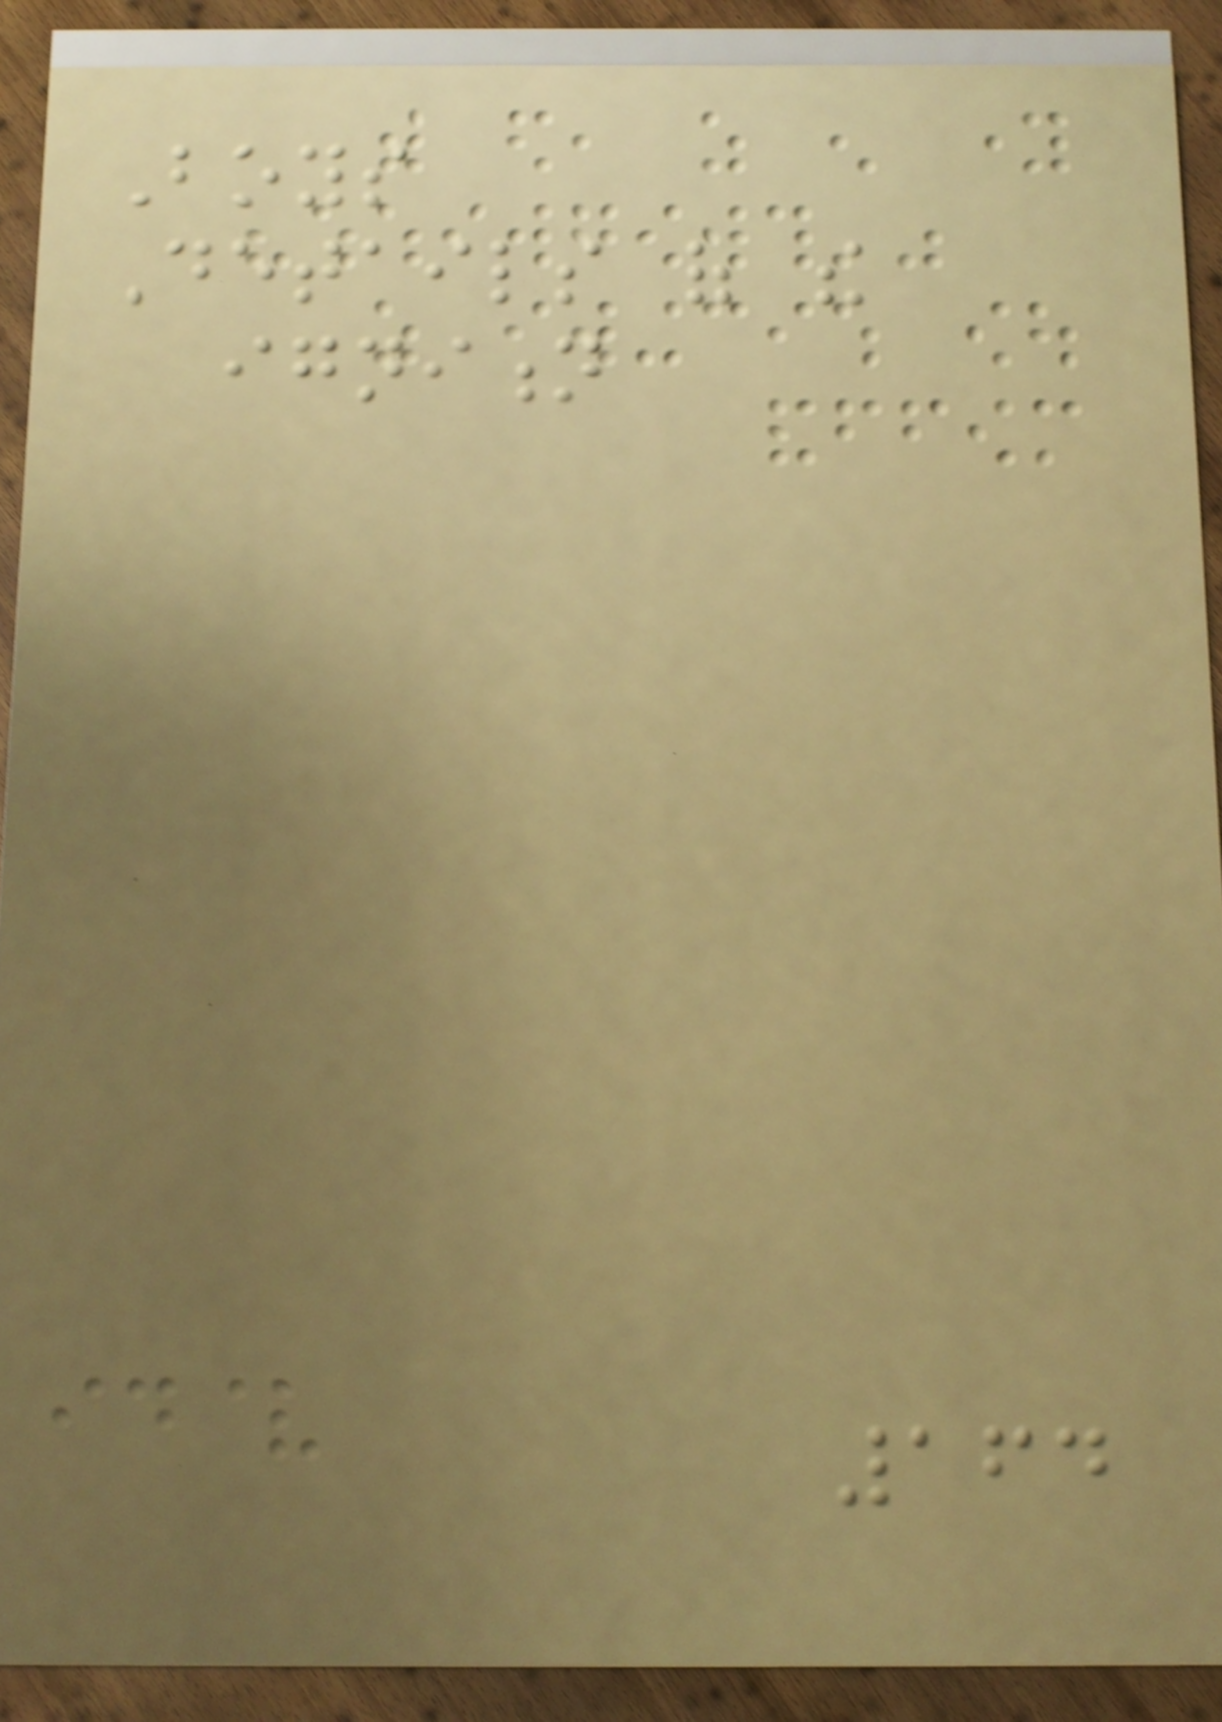Boys
Details of the
ignition
164
